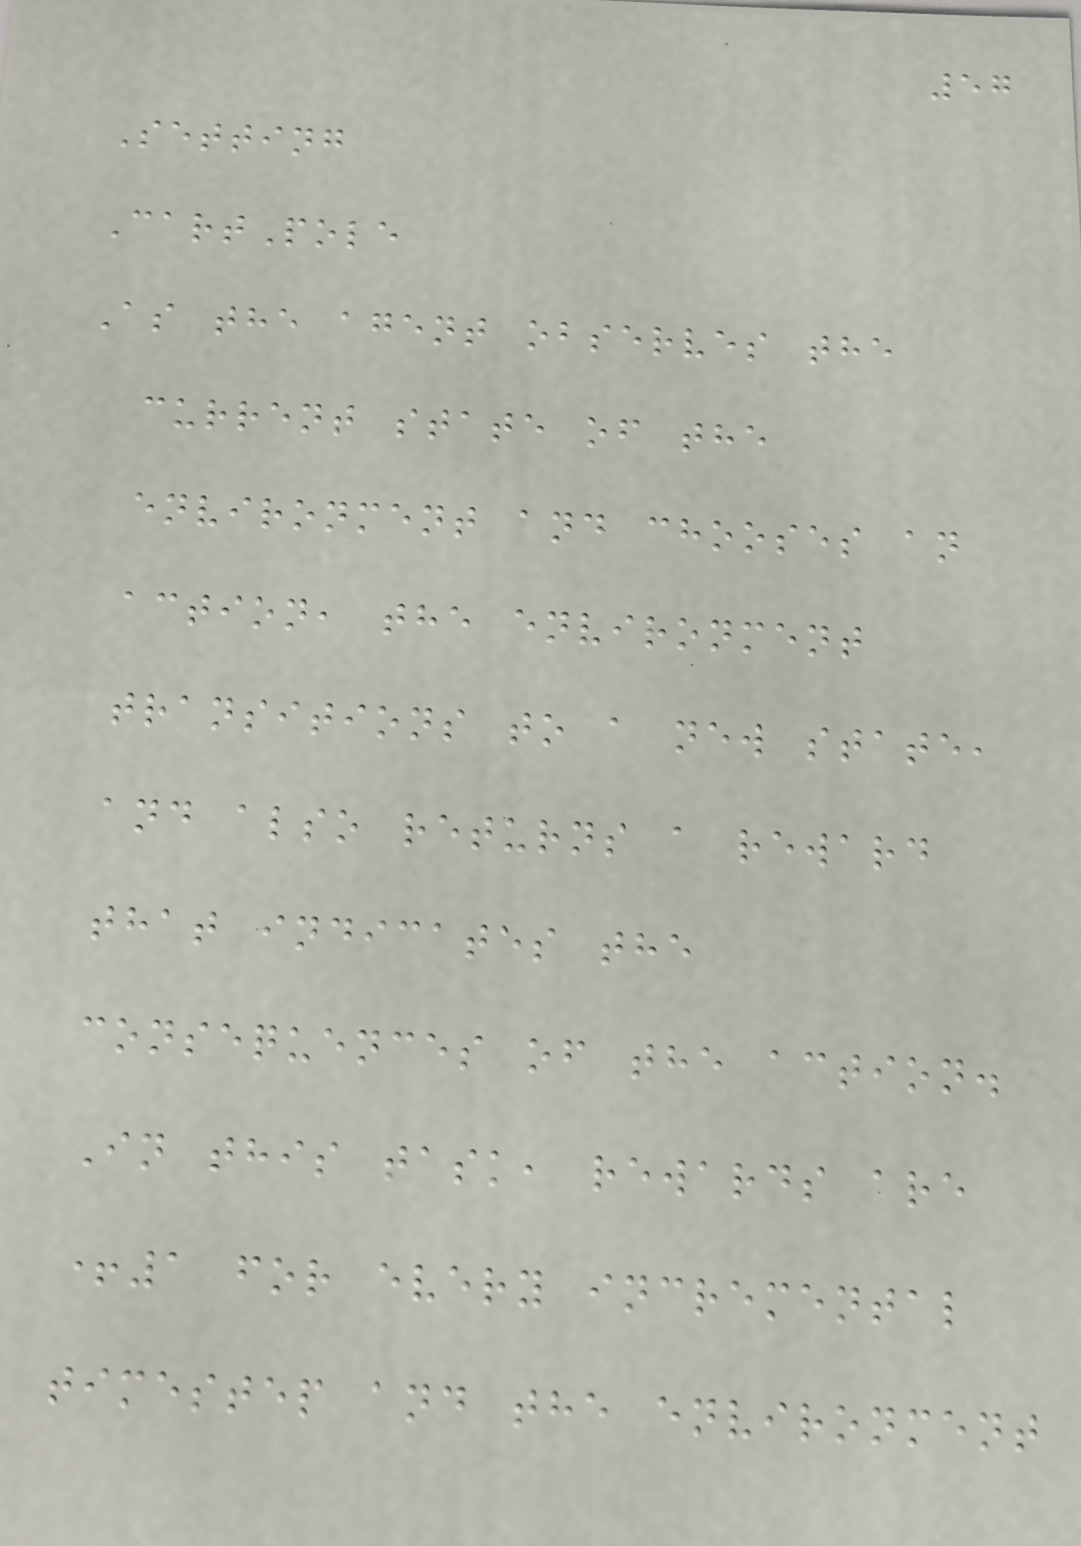57
Setting
CartPole
As the agent observes the
current state of the
environment and chooses an
action, the environment
transitions to a new state,
and also returns a reward
that indicates the
consequences of the action.
In this task, rewards are
+1 for every incremental
timestep and the environment
